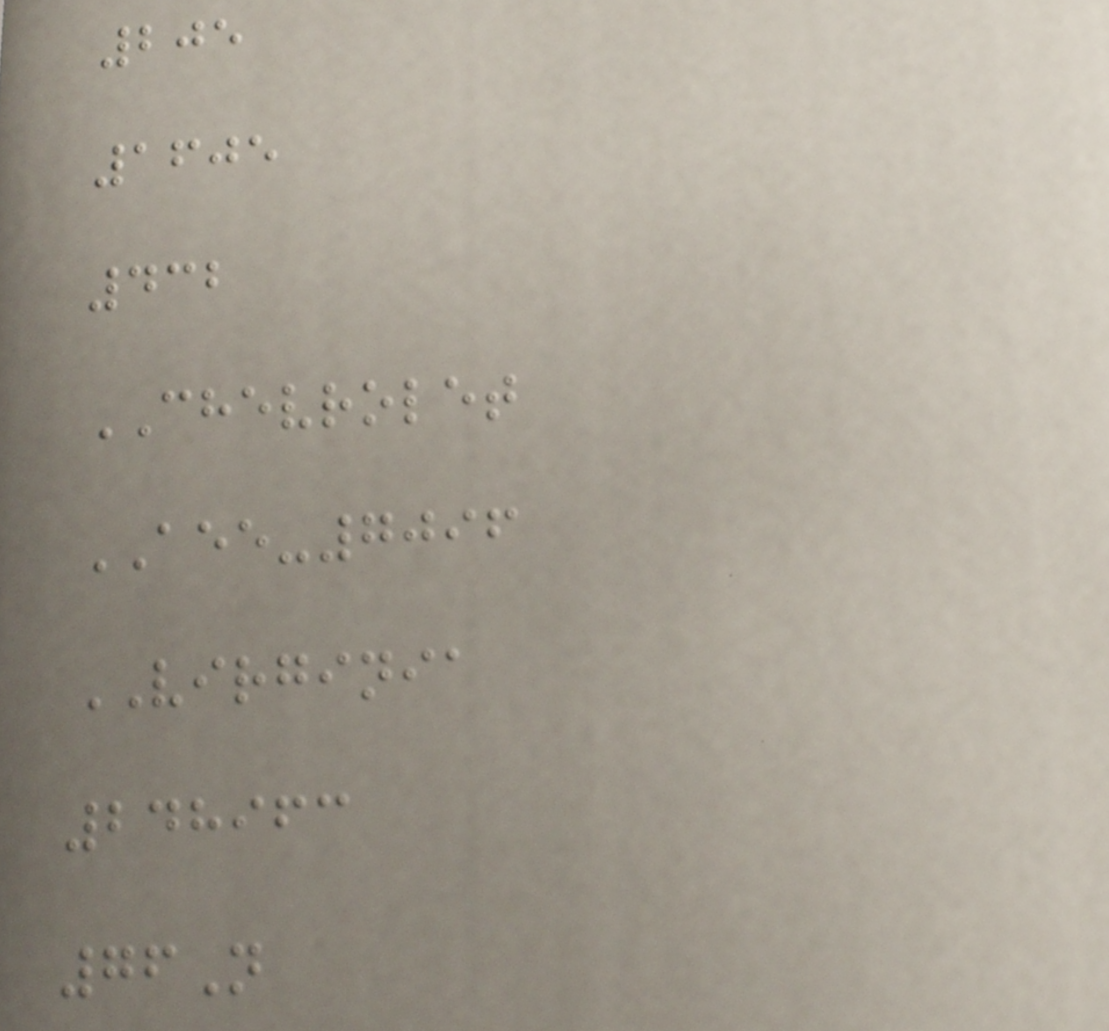205
1605
432
CHEVROLET
AEE-7096
VIRGINIA
248963
76N
